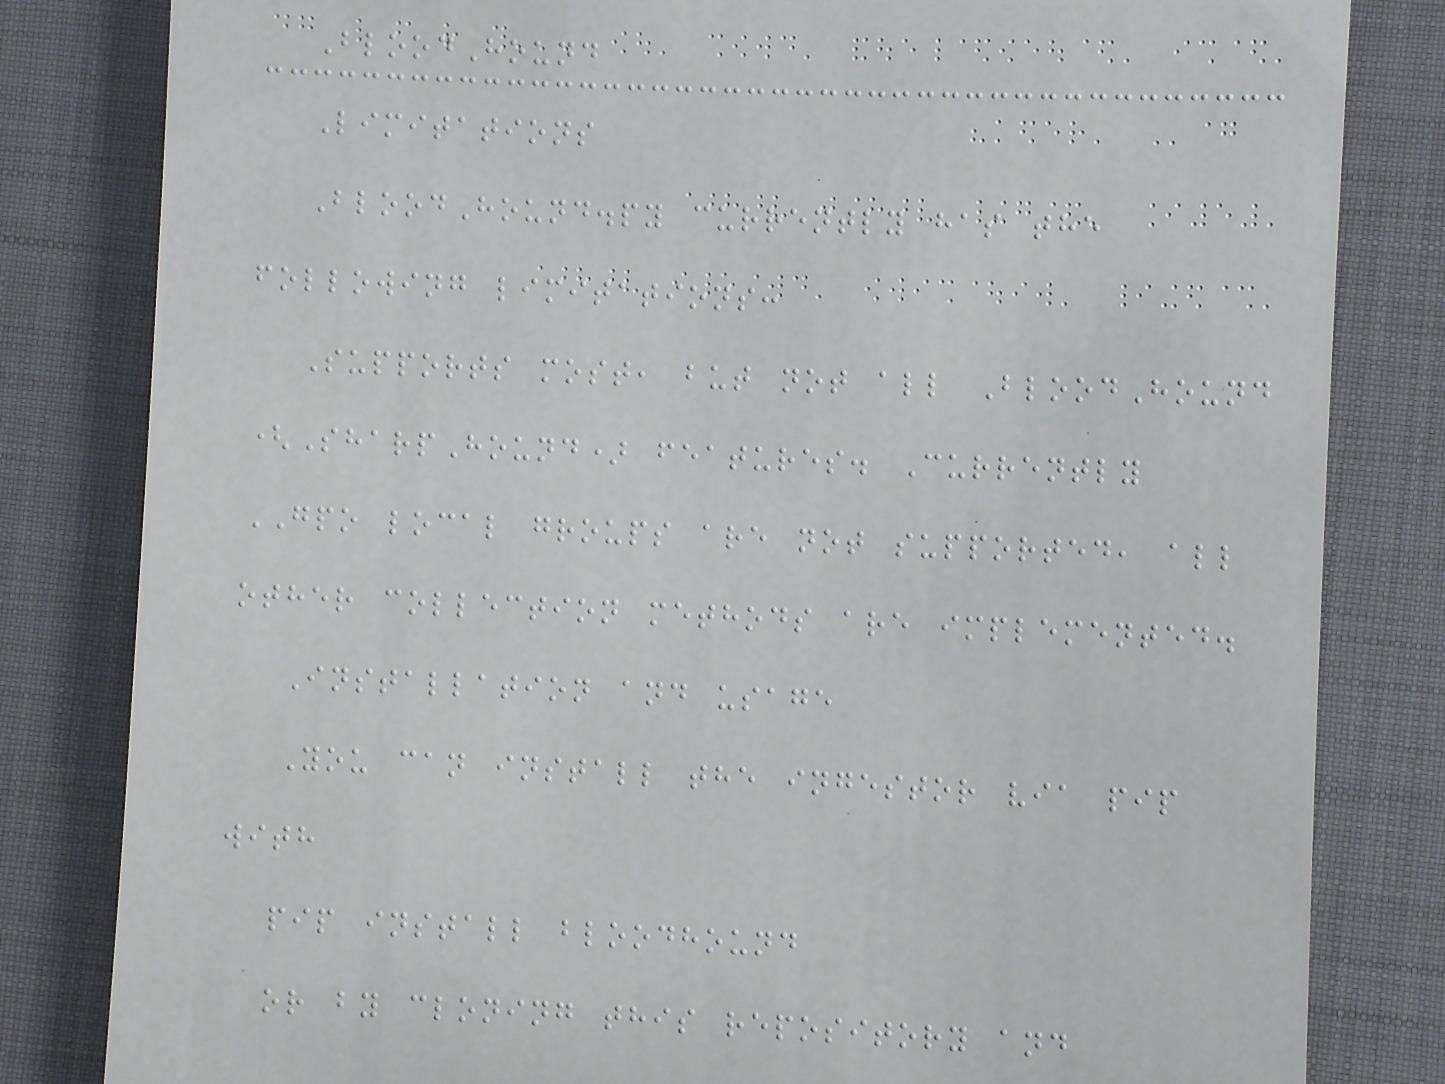BloodHound
Limitations
BloodHound.py currently has the
following limitations:
Supports most, but not all BloodHound
(SharpHound) features. Currently
GPO local groups are not supported, all
other collection methods are implemented.
Installation and usage
You can install the ingestor via pip
with
pip install bloodhound
or by cloning this repository and
